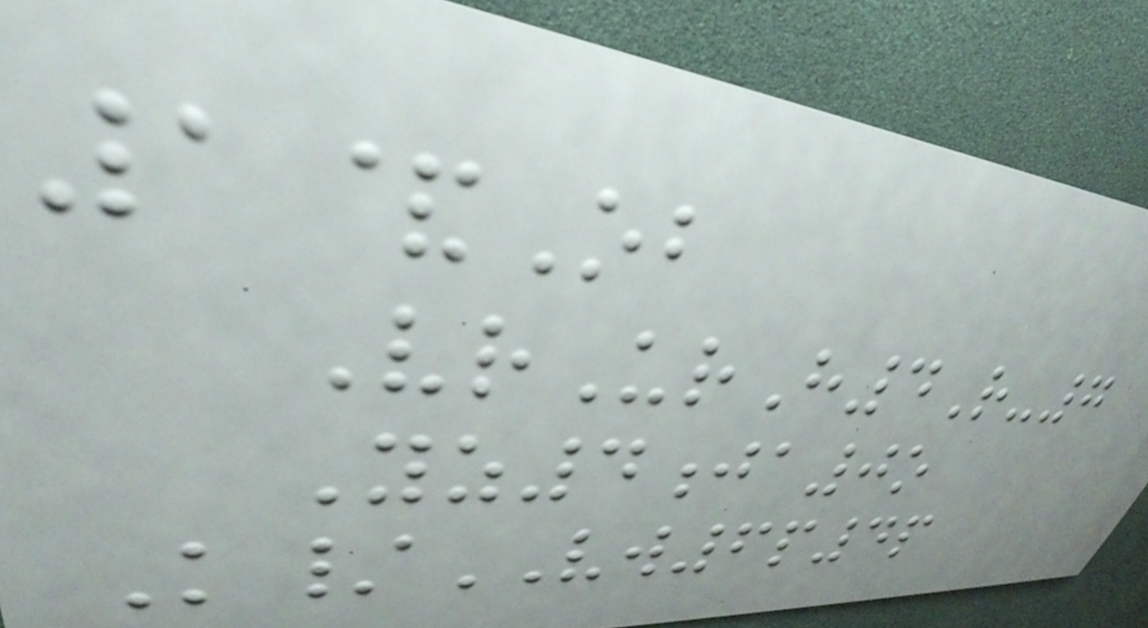1&Ob
VrUrH4R-7
Yz4ja0o
K/VW6p4p
